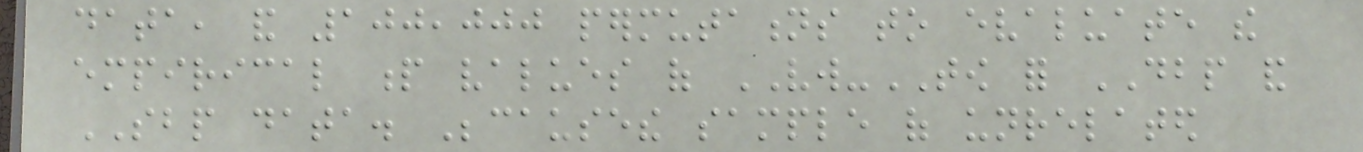data, and 100,000 permutations to evaluate the
empirical p values of VW-TOW for DBP and
SBP data. Becausethe sample of unrelated
